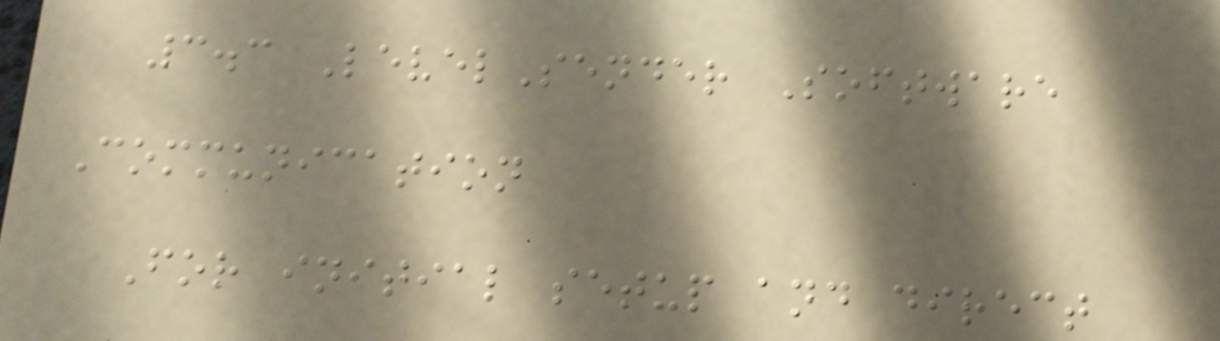3.3 LevelSender Software
Communication
For initial setup and direct
